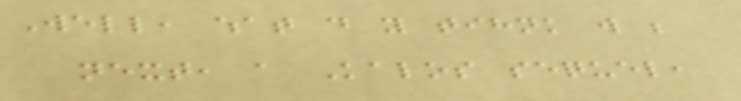Well, what do you tihnk will be
next, a Kalos sequel,
